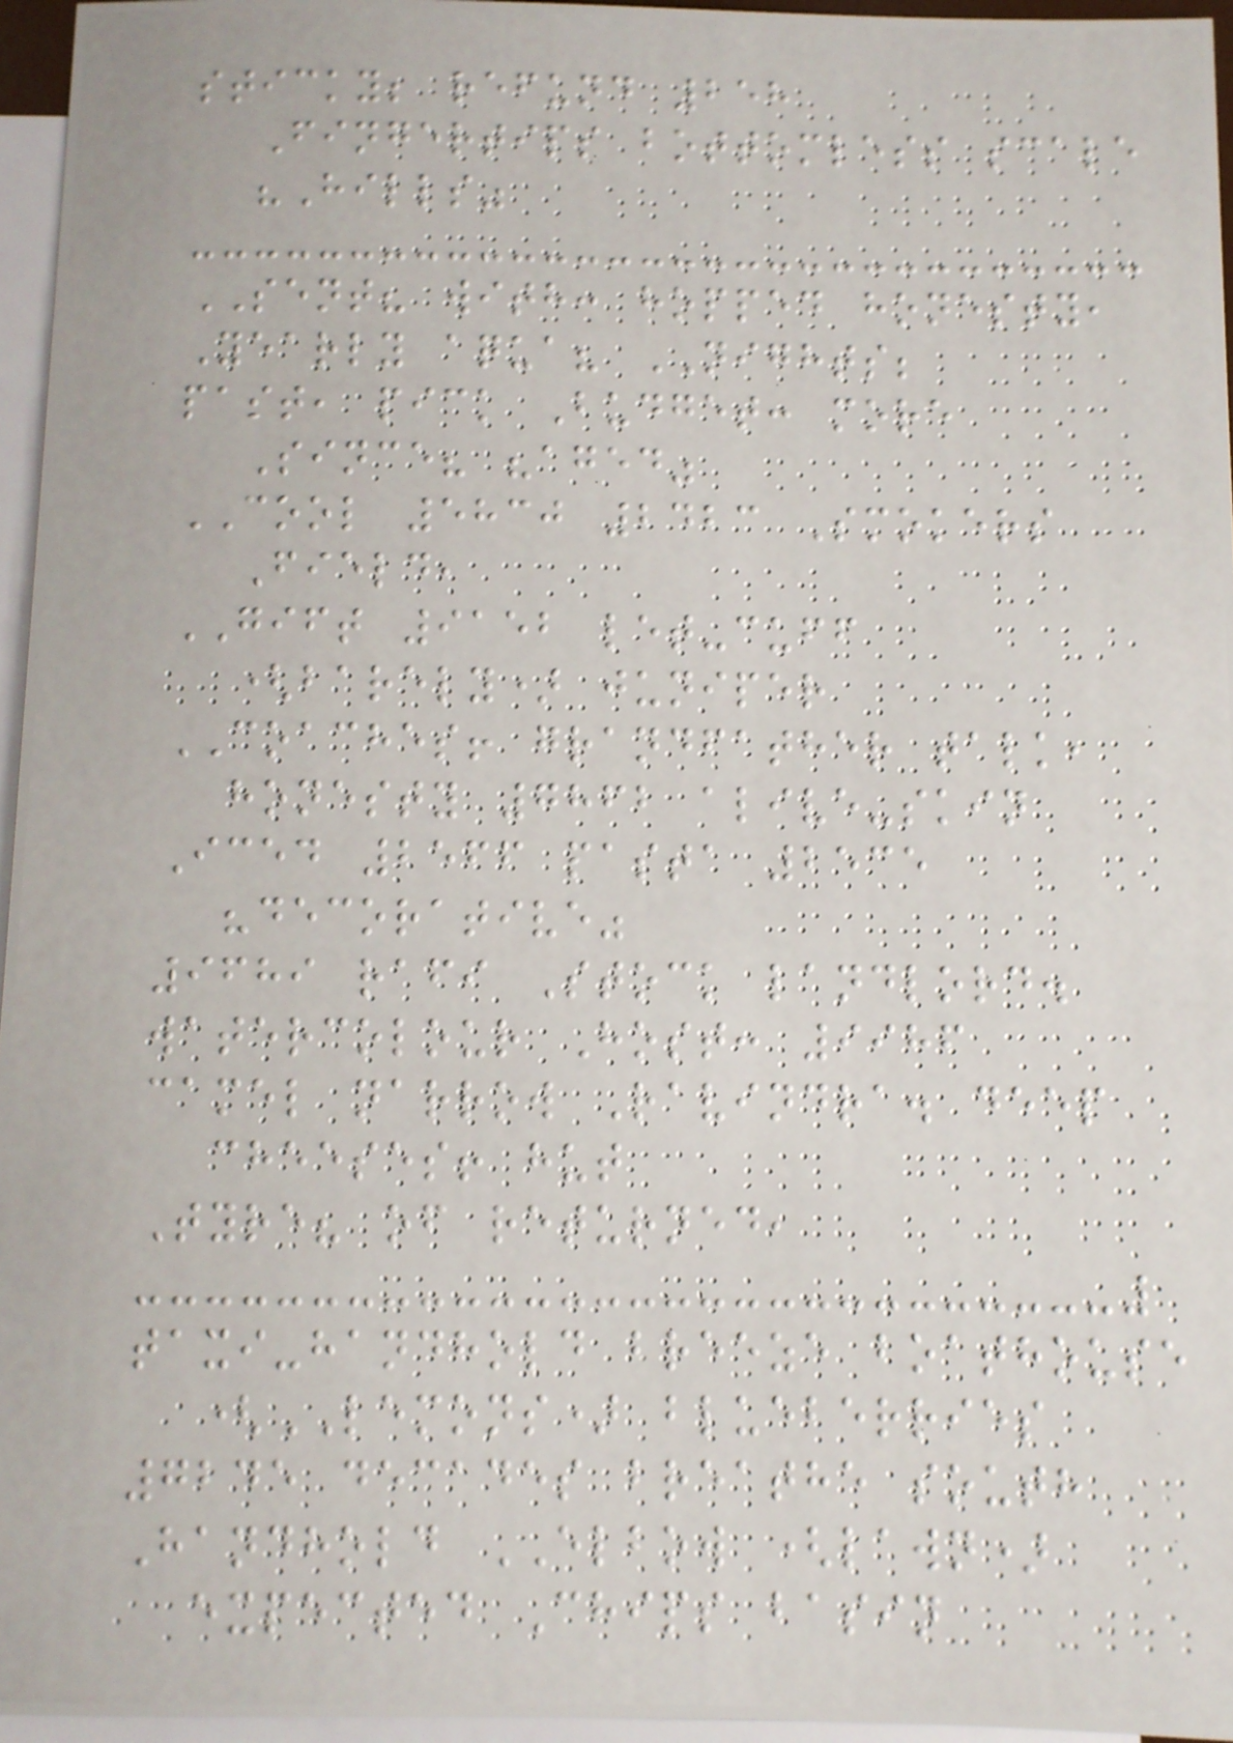sticky; refund 258
Fingertips bottomless scale
"Hills"
SENT? with: hopped honesty,
Yearly aqua? NIGHTS;
past, pick Budget: more
Since? "aged"
COOL 5830 2423 Smokers
Field,
GIFT 9152 let-cuff
(barely) juniper
COACHES! grandfather talk,
honesty 7862 alive-skin
Iced 2566 pasta 2535
"decorative"
9689 rafi Stock landlord.
watercolour Host: 9986
camel narrow Ravindra. deep
cheeses! hut
Tyre? of returned,
taxi-handhold breeze boathouse
(LEMONS) blueberries
7245 decades breathe south
Handhold ELBOW (lawn)
expected Chips basin
